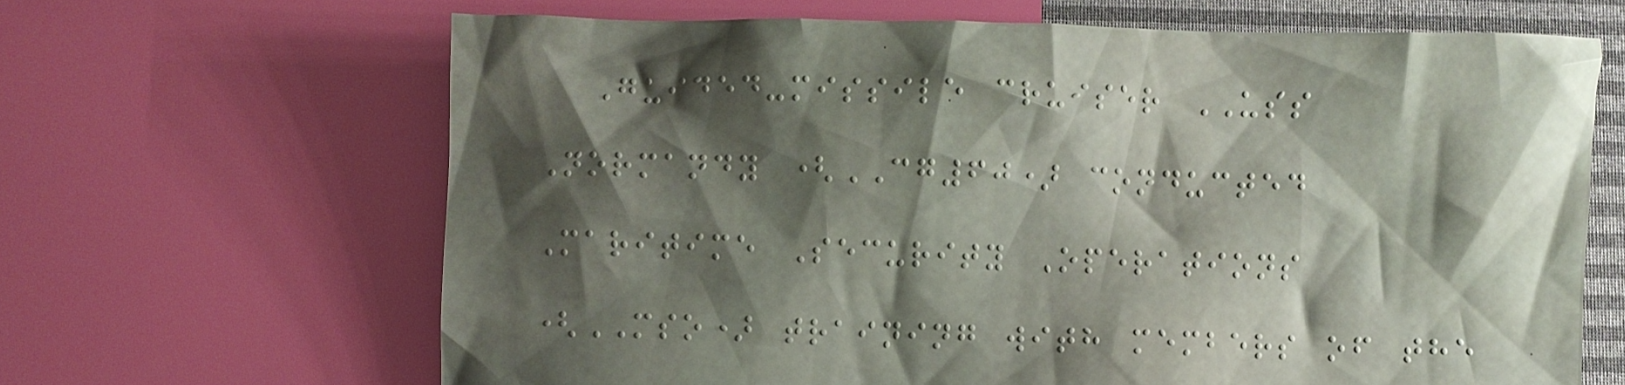Guided-missile cruiser USS
Normandy (CG60) conducted
Maritime Security Operations
(MSO) training with members of the
